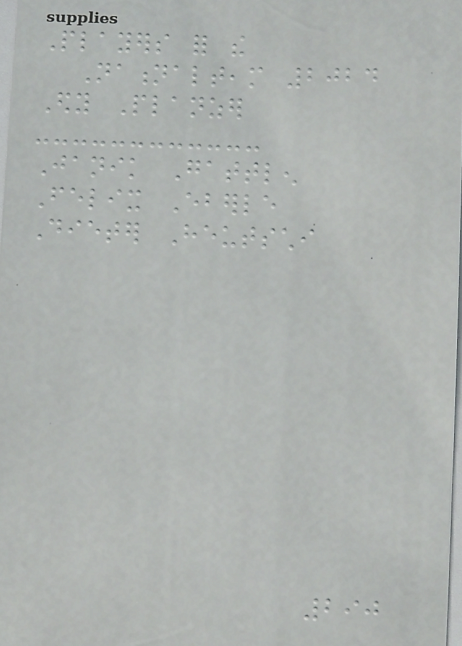Players for the
Nationalteam 2024
Edy Planzer
Janik Gattlen
Felix Eberle
Dieter Heutschi
290
